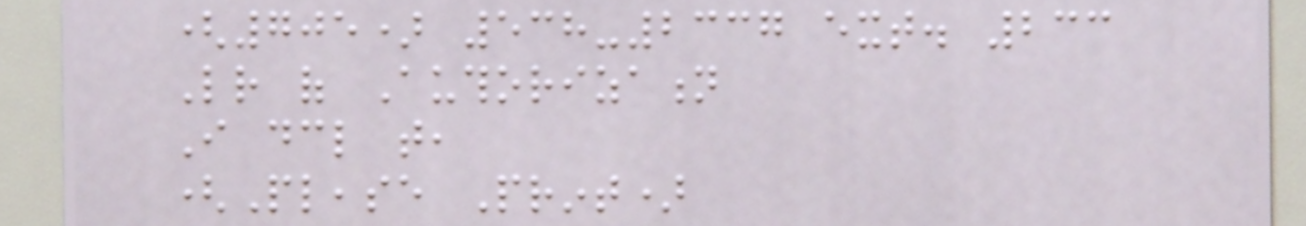(705) 538-2337 ext. 233
Letter of Authorization
I declare that,
(Please Print)
